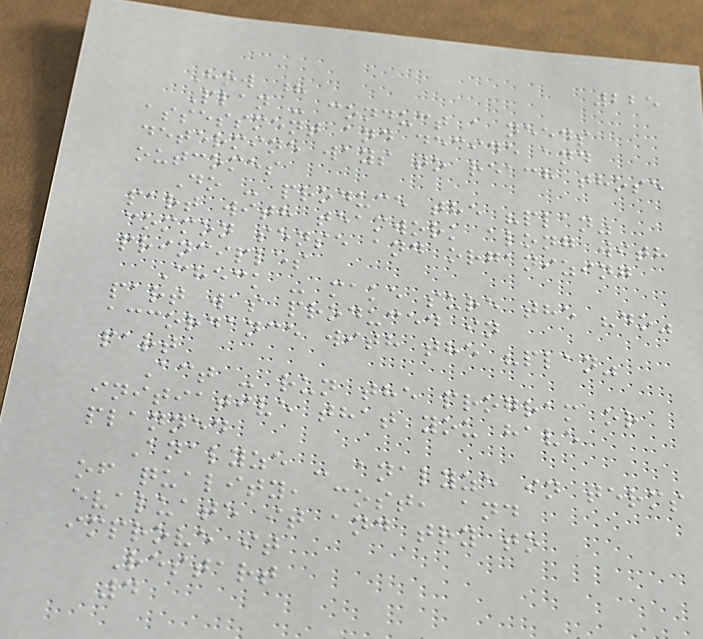225
How ?
Plan - conduct a needs
assessment and decide and
determine ways to reach those
outcomes
Do - produce the "plan"
part with teamwork along with
common sense and organizing
principles
Check - make sure the "do"
part was produced in
accordance with the "plan"
part
Act - run the program or
initiative that you have
planned
Analyze - analyze in terms
of quality, cost, and
evaluate it and try to
improve it
Restart
4
